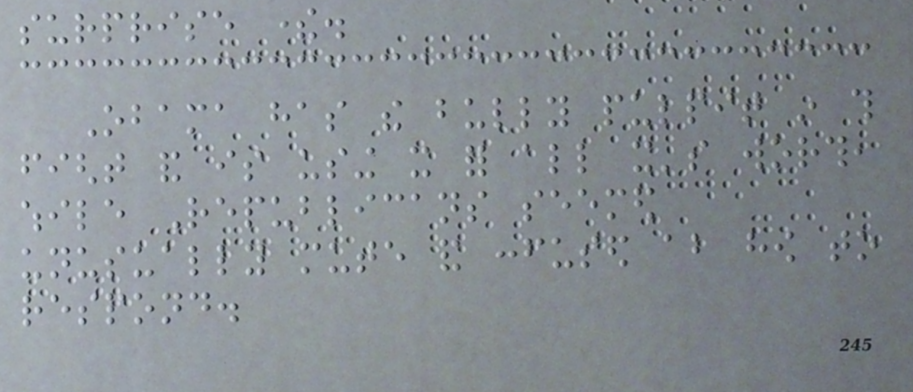surprise there.
Obama has the bully pulpit in this
fight and is using it for all it's worth,
while Republicans seemed
unusually mute and confused about how to
respond.
